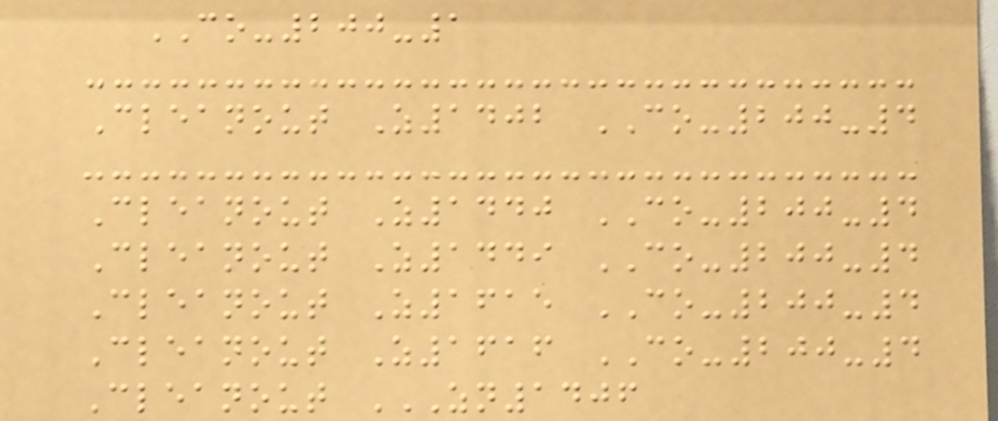CO-200-1
Cleanout Z1402 CO-200-4
Cleanout Z1440 CO-200-4
Cleanout Z1449 CO-200-4
Cleanout Z1615 CO-200-4
Cleanout Z1616 CO-200-4
Cleanout ZN1406
